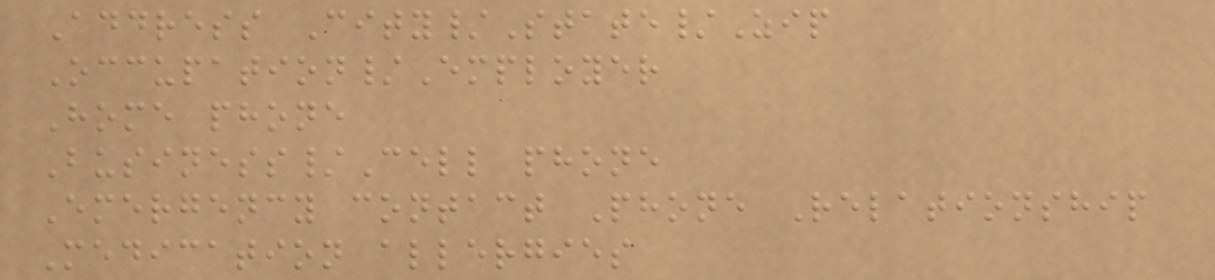Address City/State/Zip
Occupation/Employer
Home phone
Business/Cell phone
Emergency contact Phone Relationship
Medication allergies
